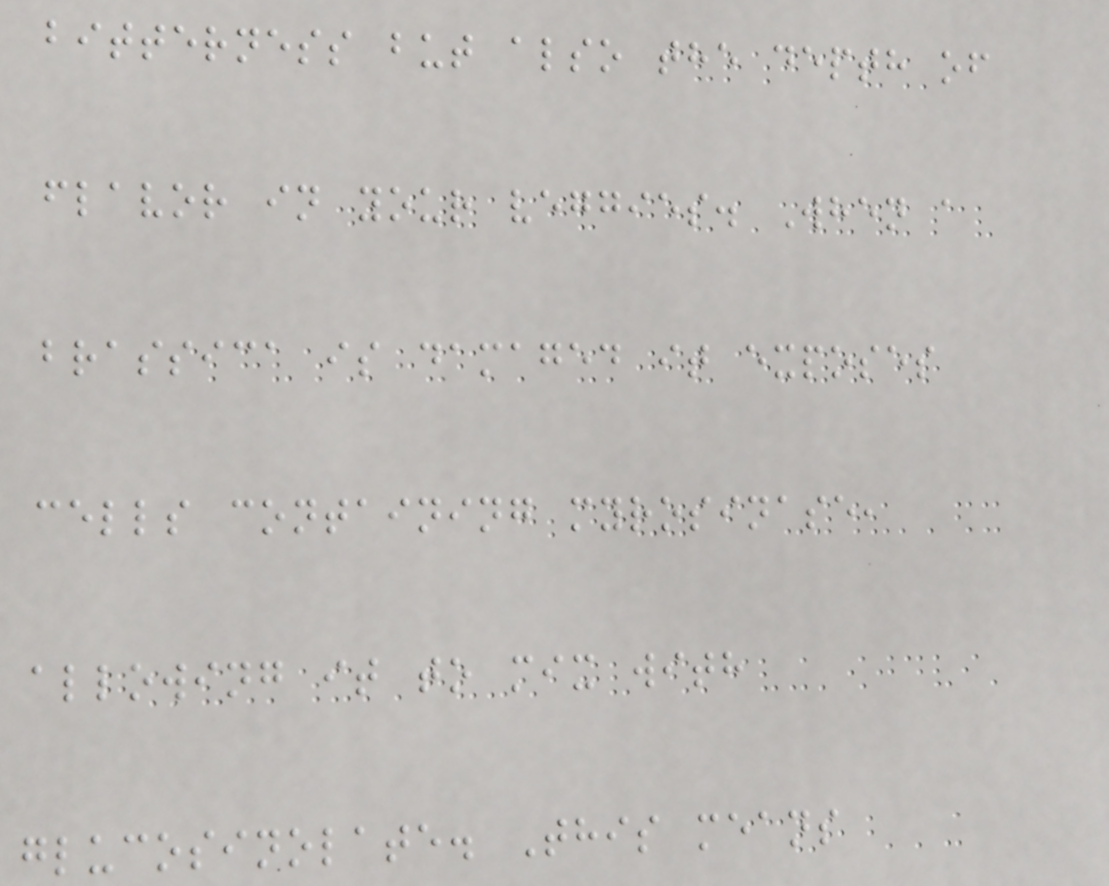bitterness but also the depth of
flavor in your veggies. When a
brassica is damaged it exposes
cells containing myrosinase,
allowing it to mix with
glucosinolate. This means
